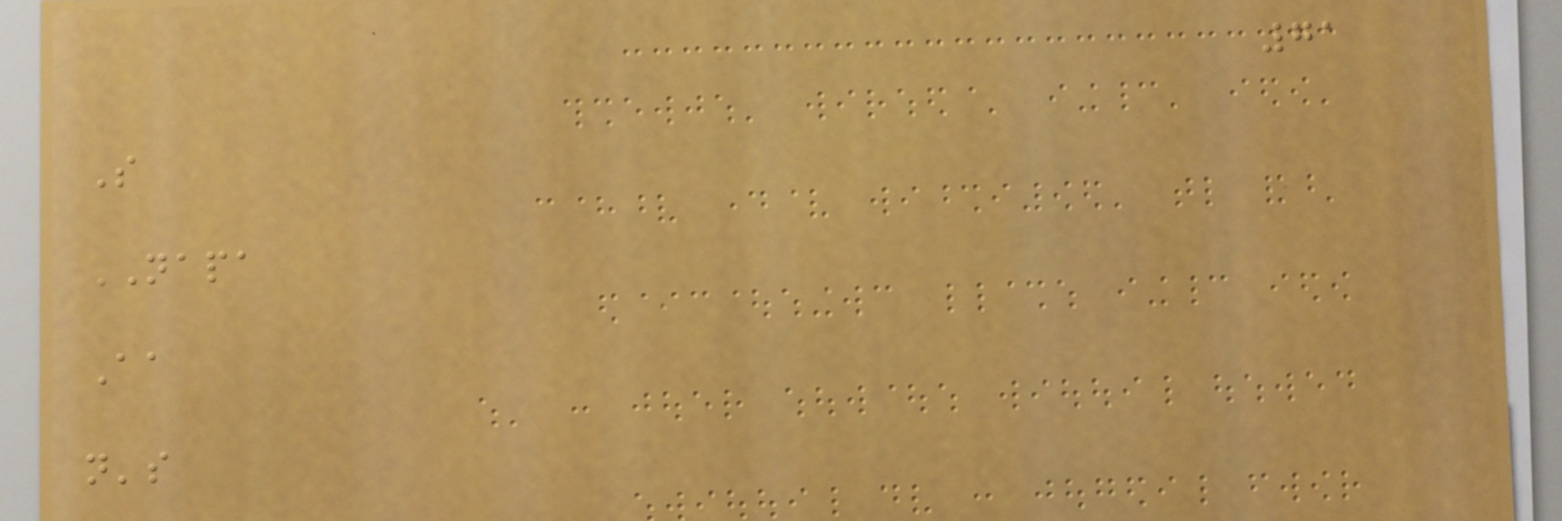71
S
NAPA
Aa
n's
